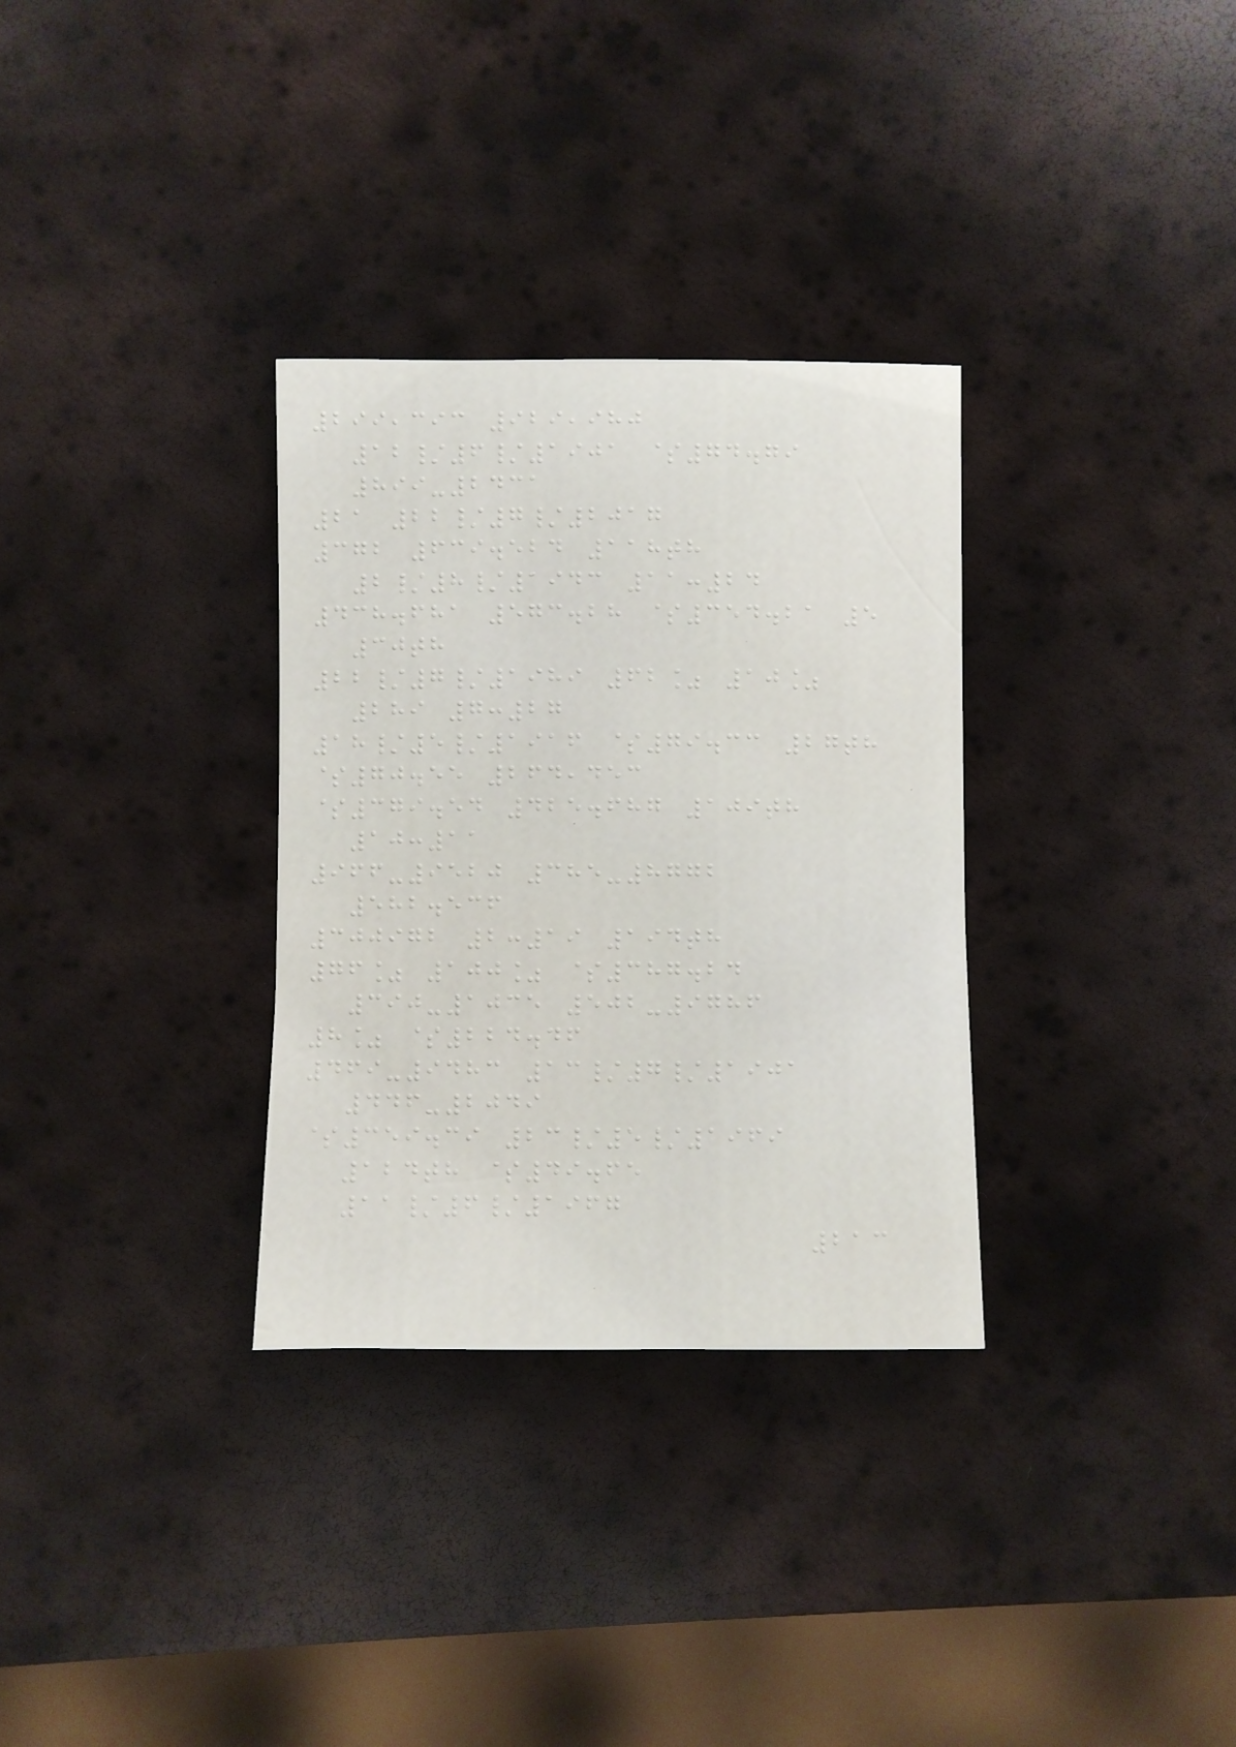299,393 929,980
12/6/1901 $74.79
899-2431
21 22/7/2017
372 639.524 118th
2/8/1943 11:24
438.681 573.28 $354.21 5
30th
22/7/1989 62% 10%
289 7:27
18/5/1916 $79.33 27th
$70.55 264,453
$379.54 425.687 109th
10:11
966-9520 385-8772
582.536
300972 2:19 194th
76% 100% $387.24
390-1035 502-9786
8% $224.46
469-9483 13/7/1901
446-2049
$359.39 23/5/1969
124th $49.65
11/6/1967
213
